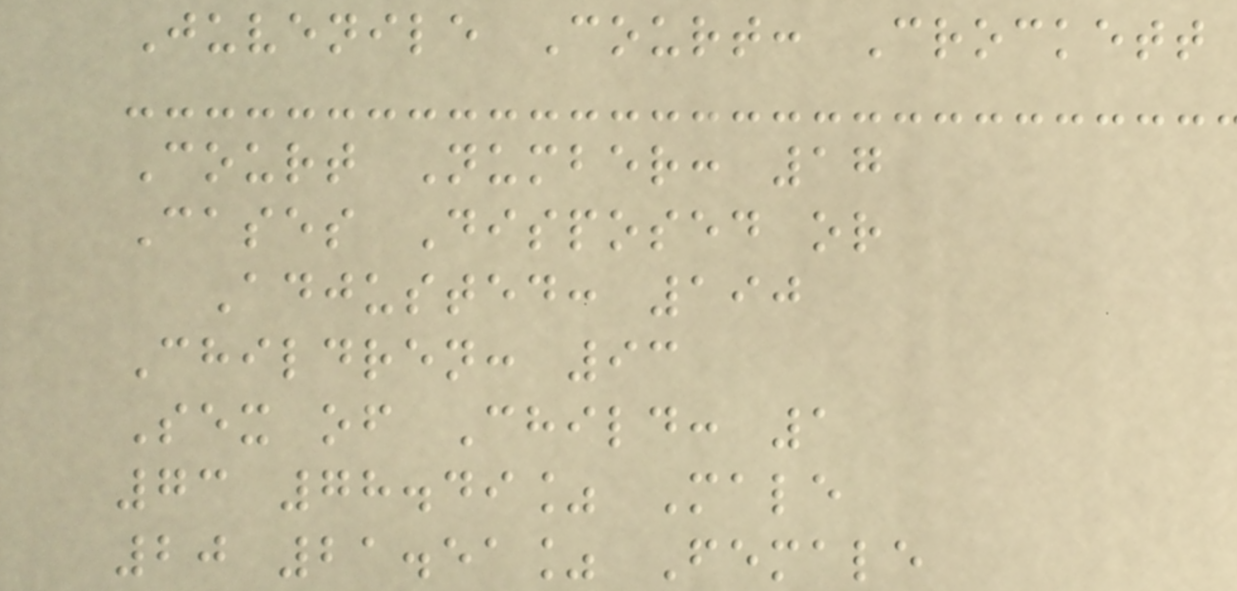Juvenile Court: Crockett
Court Number: 17
Cases Disposed or
Adjusted: 190
Children: 93
Sex of Child: 1
73 78.49% Male
20 21.51% Female
